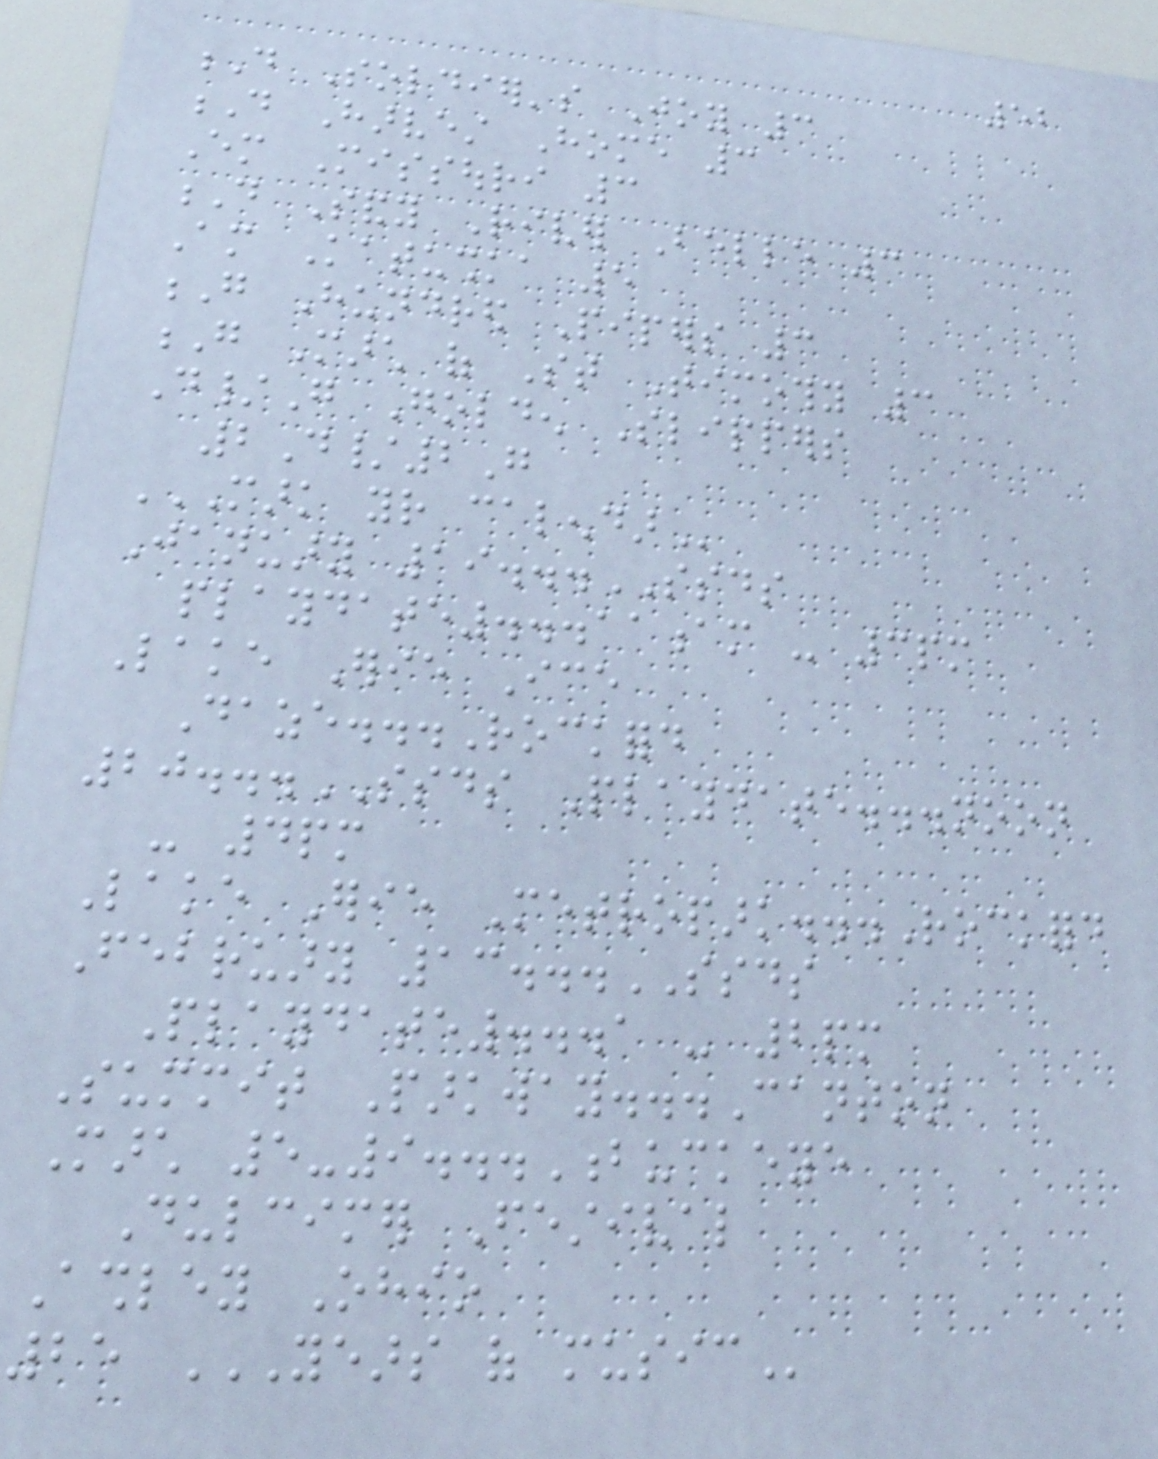52
D Soldier's Joy 3
D Harvest Home 3
Em Missouri 3
D Sandy River Belle 3
Am Katushka 5
G Hundred Pipers 3
G March of St Timothy 3
D/G Golden Slippers
2D/2G
MARK YOUR CALENDAR
January 19...SSDS
playdate...11am - 3pm
Lake Erie Ice
Daze...Rockford
20...SSDS Playdate...noon
- 4pm
Lake Erie Metropark...Rockford
February 13...SSDS
Playdate...1 - 2pm
Summit Parkway...Canton
March 5-9...Buckeye
Dulcimer Festival
Ashley Ohio
25 YEARS OF MUSIC
